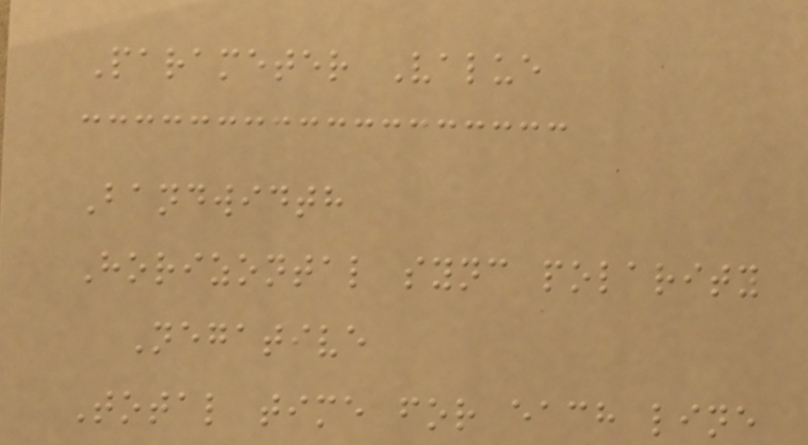Parameter Value
Bandwidth
Horizontal sync polarity
Negative
Total time for each line
